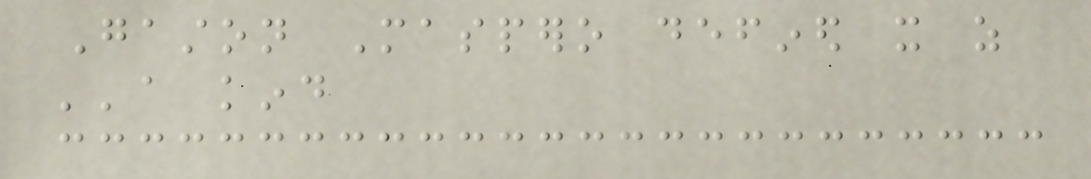Gaston Maspero defined it as
''a kind
